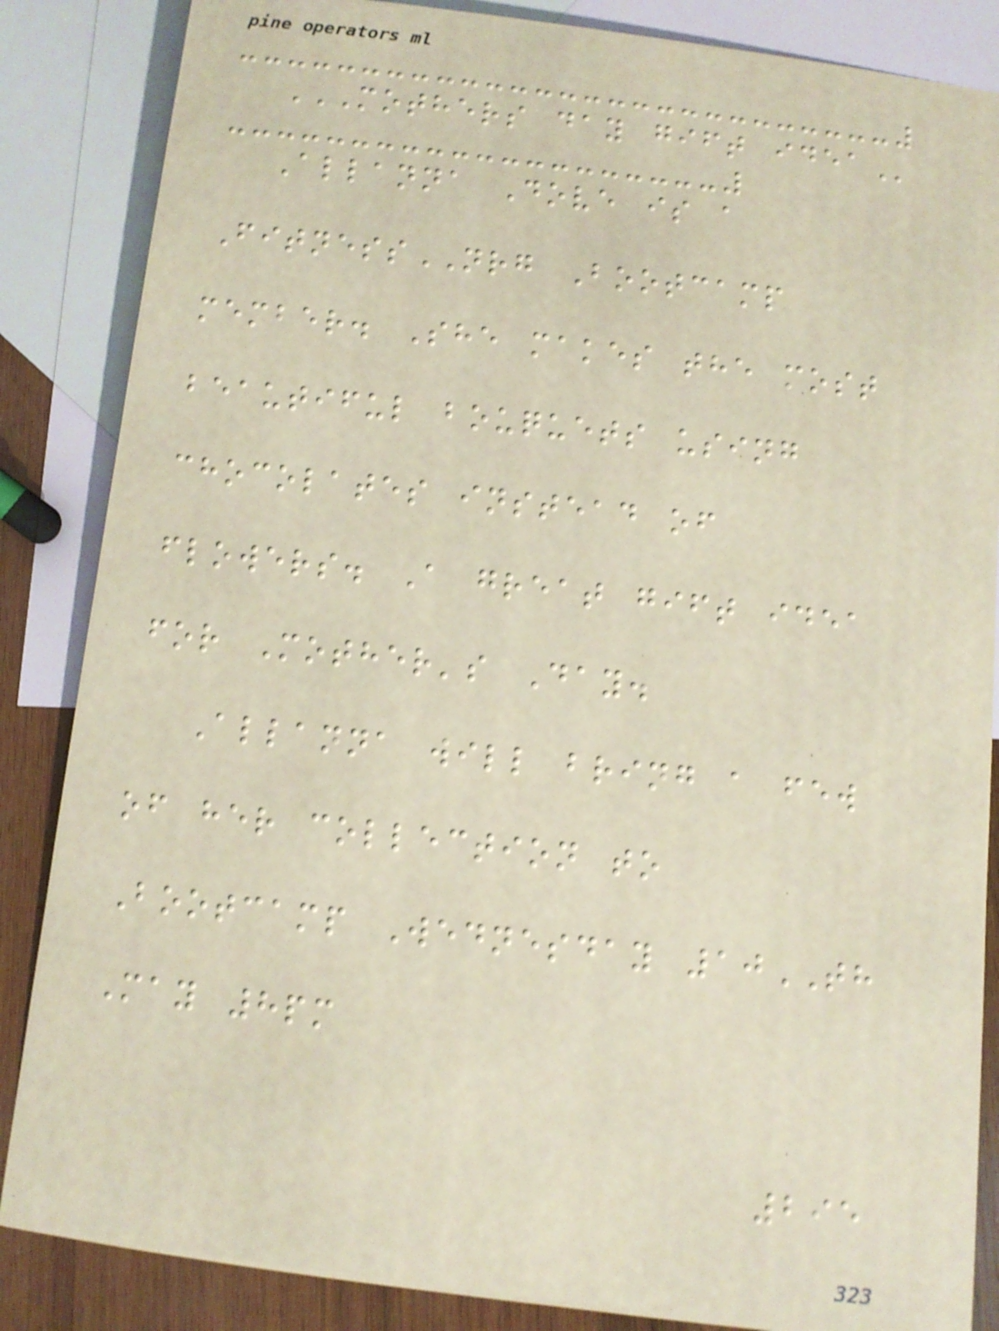MOTHERS DAY GIFT IDEA
Allanna Dove is a
FitnessNRG Bootcamp
member. She makes the most
beautiful bouquets using
chocolates instead of
flowers. A great gift idea
for Mother's Day.
Allanna will bring a few
of her collection to
Bootcamp Wednesday 10TH
May 8pm
295
